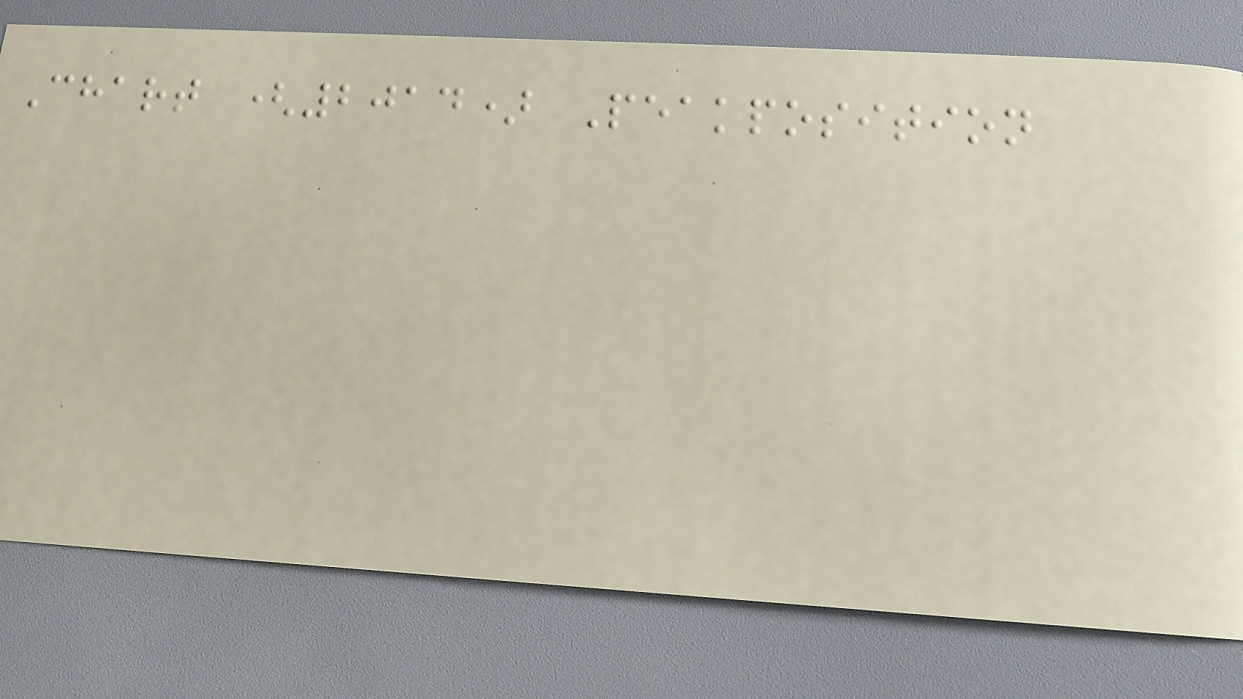Chart (2014) Peakposition
